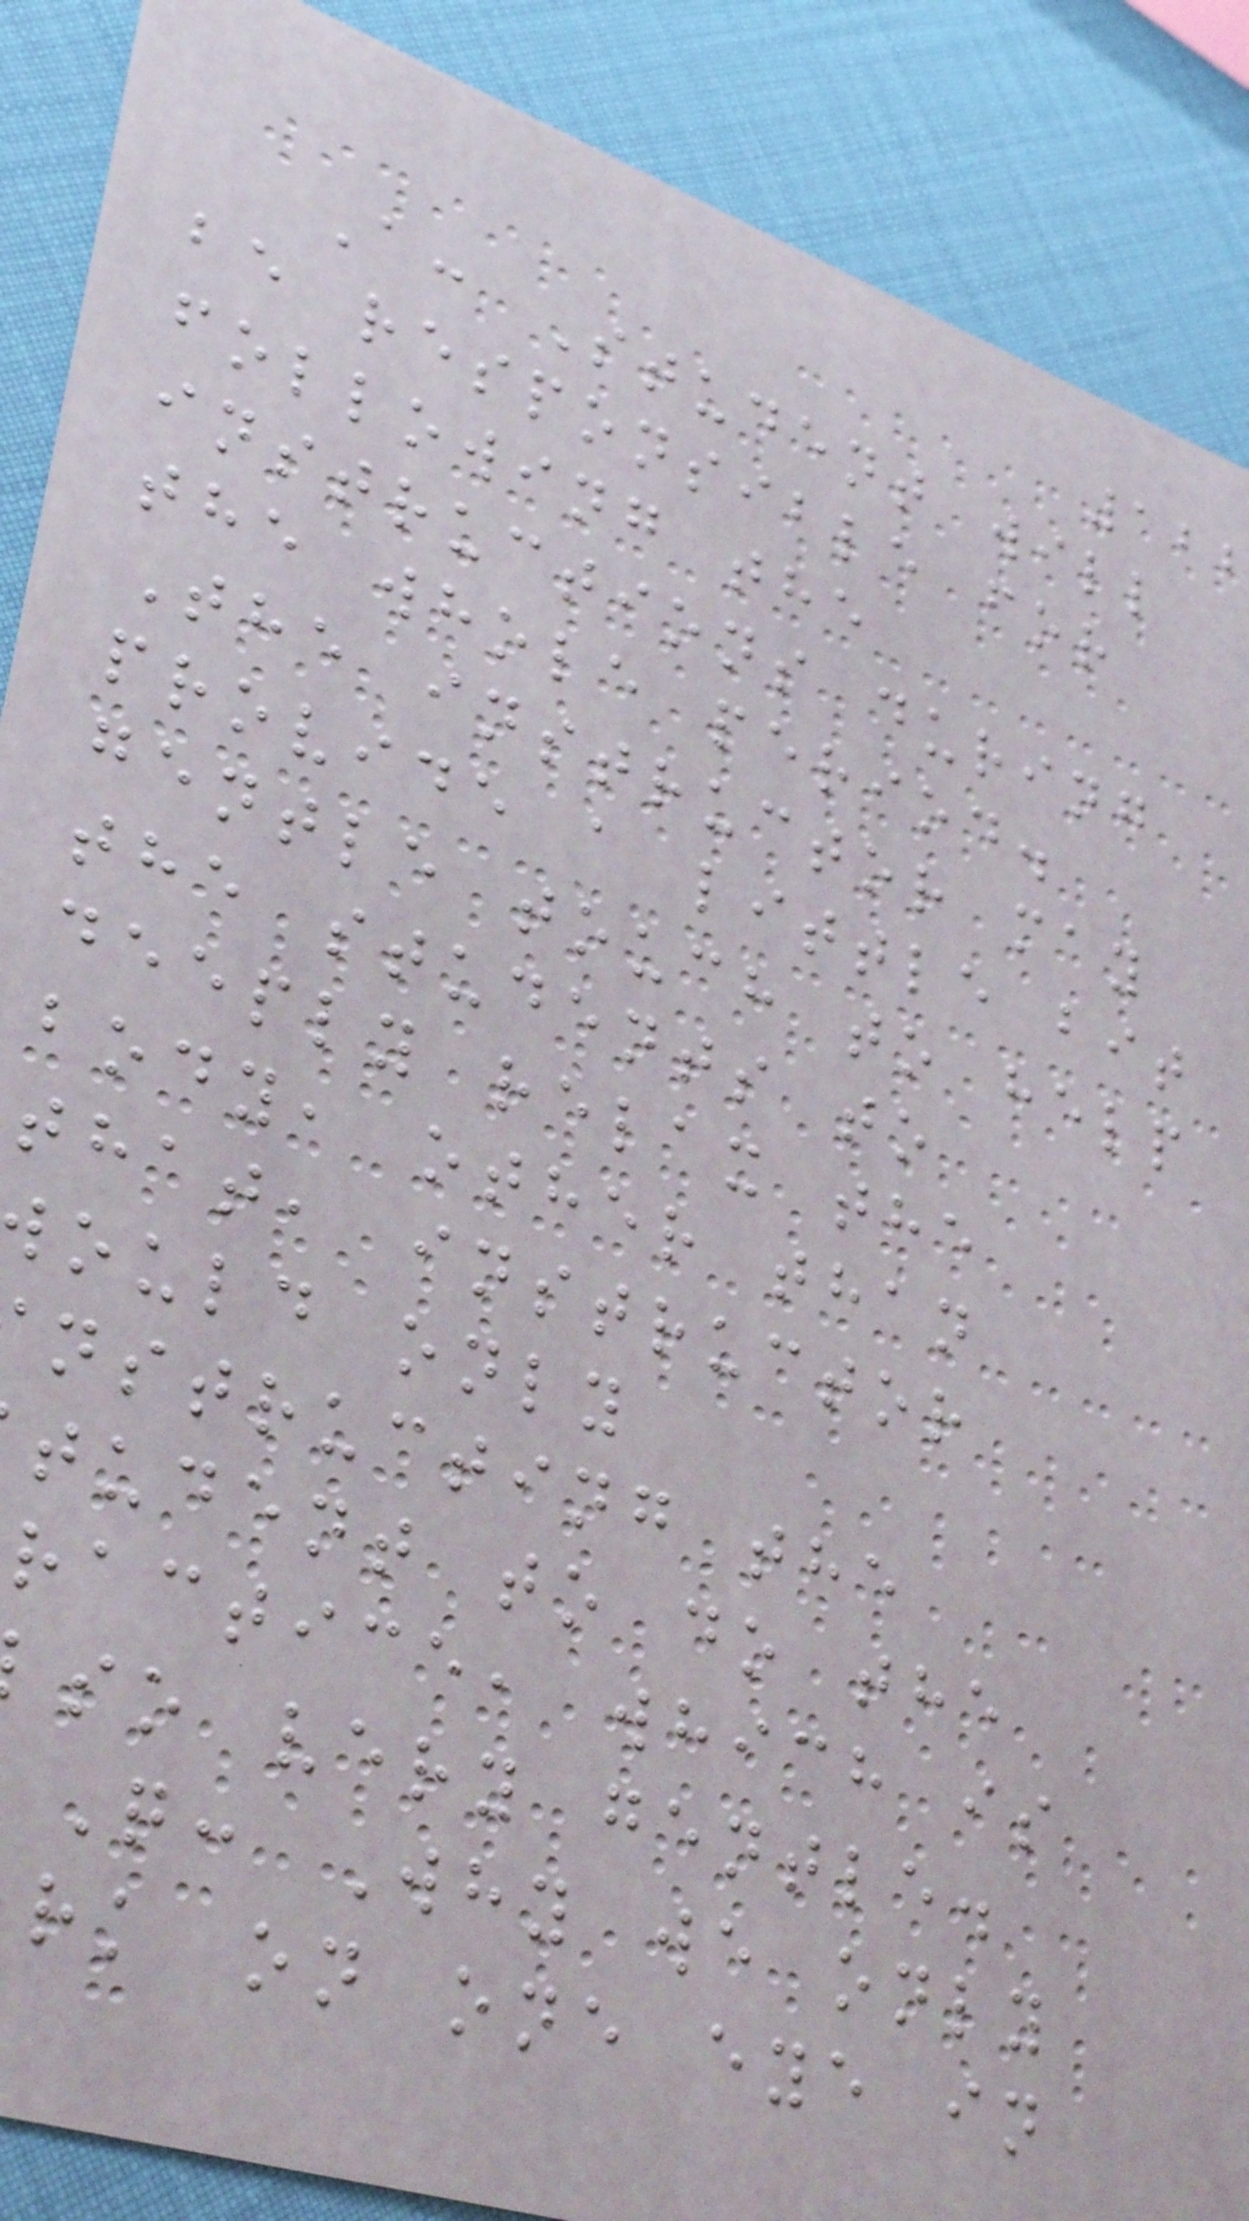122
A: Student will
be responsible for
following the
instructions during
the whole period.
The instructor may
provide a little bit
gentle touch to help
the students to
deeply relax the
body, other than
that, instructor
ould only
nstructing the
tudent to do the
ractice, which is
so very gentle.
Q: Why we only
rk on one eye in
